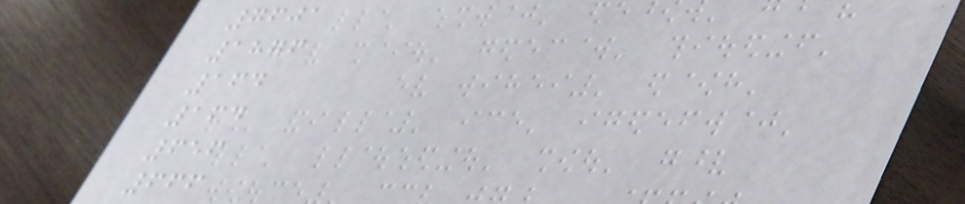7601
1876
164
164
656
666
